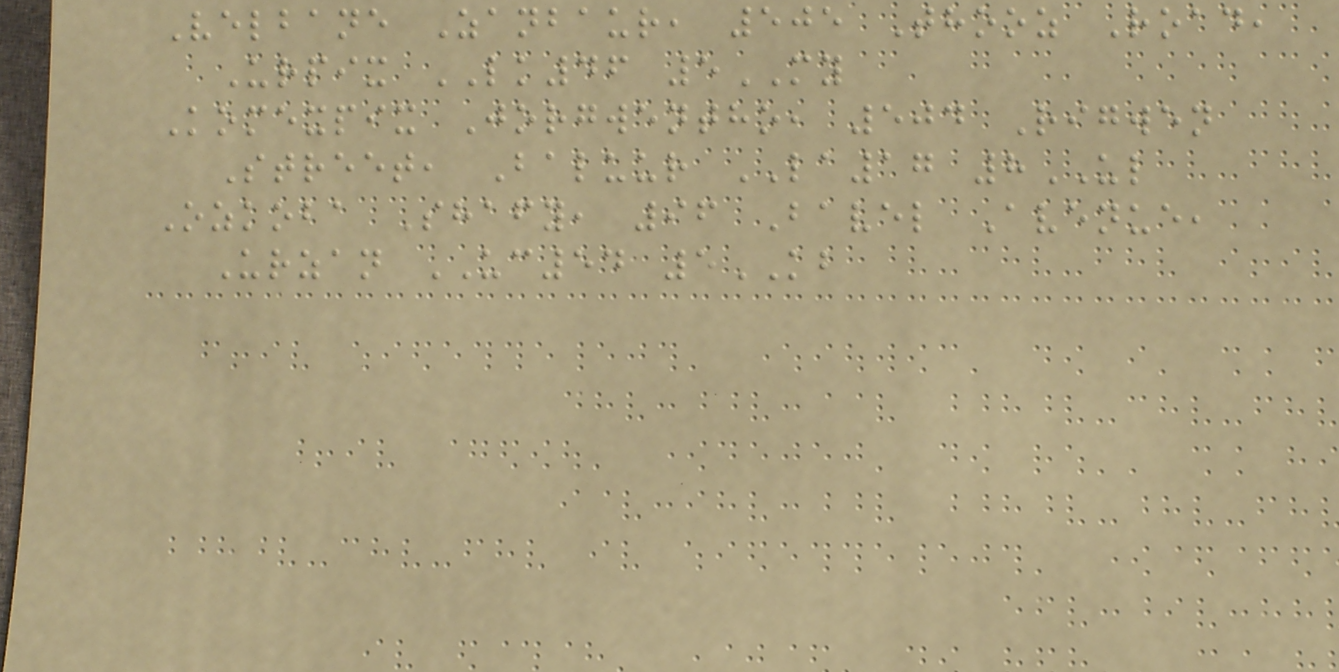Velbane Zanbaur, 505 Thooz Road,
Urpix LK46 5MY
Komexpix Jorgwentho, 504 Rigwen
Street, Baluur LA17 8UL
Ozkoba Shafy, 96 Bavel Avenue,
Urzan UC54 5KB
